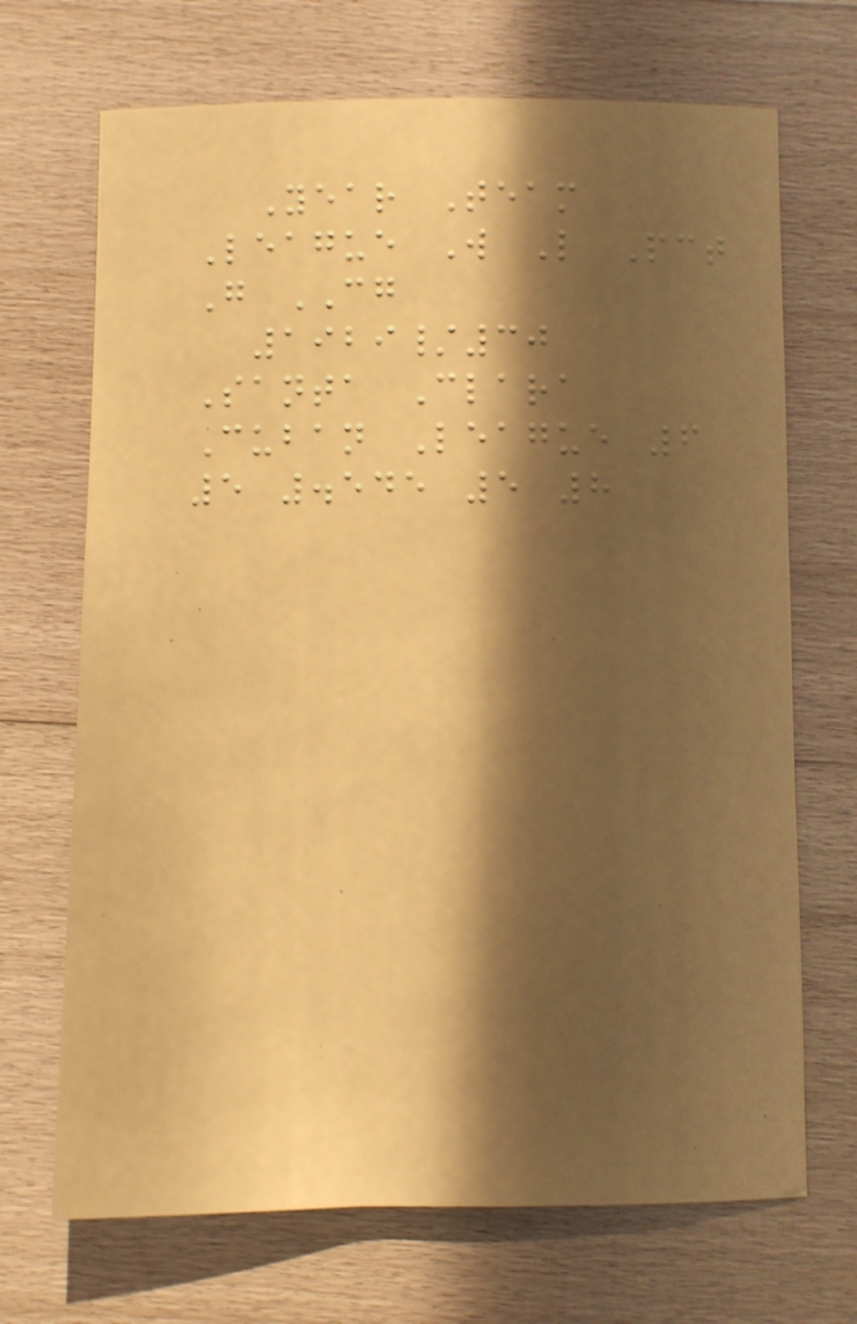Year Team
League W L Pct
G CG
1929/30
Santa Clara
Cuban League 6
5 .545 5 8
